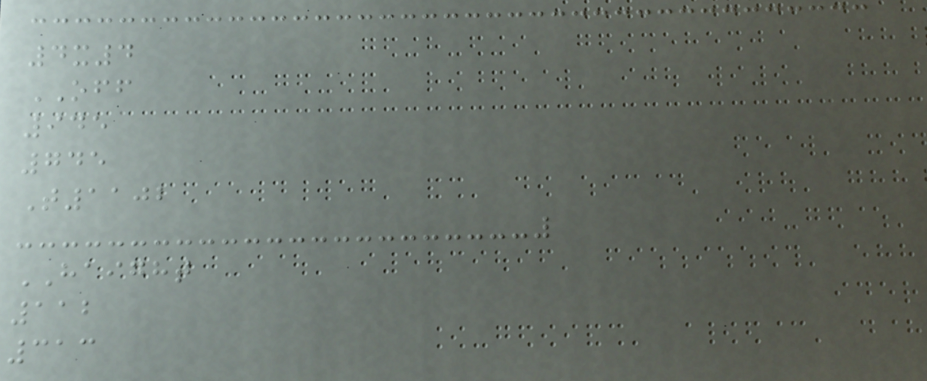4x4
OFF
945
745
T1102
HAIGHT
112
313
